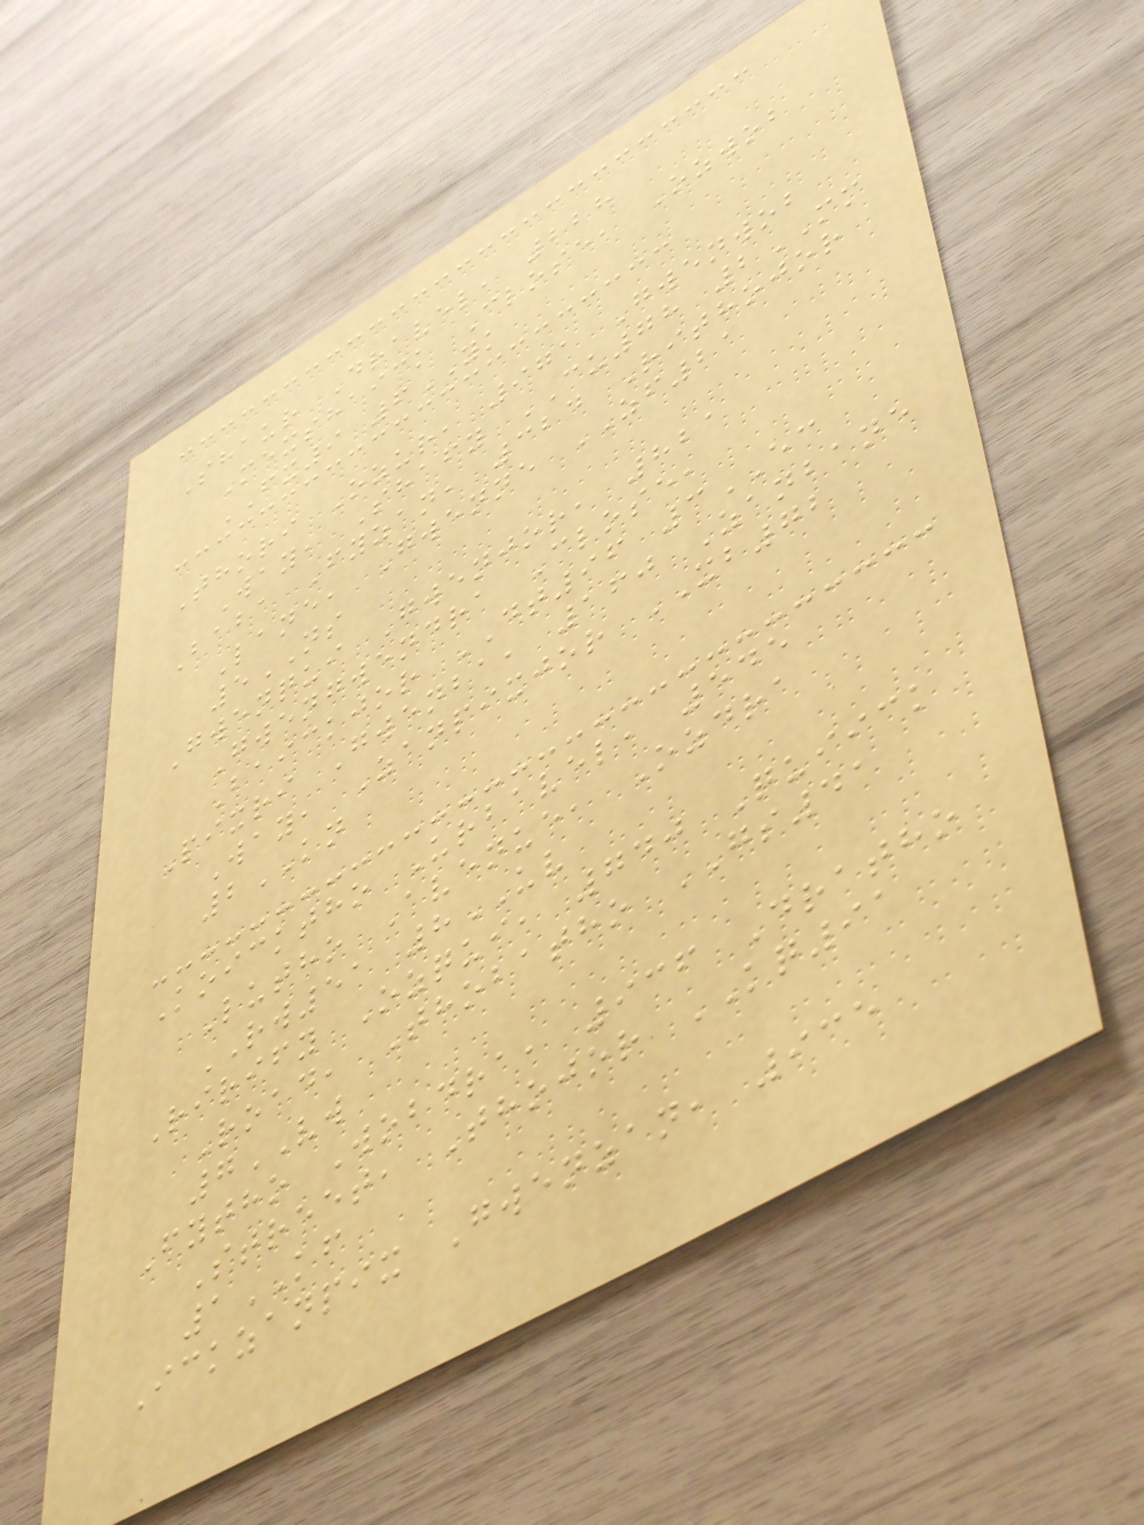Shaur Dravel, 228
Mexshaick Close, Ozwob
FX9 6YK
Thori Ozur, 971 Gwenwob
Way, Shafy CU78 2MM
Baba Fyzan, 324 Rithojor
Lane, Gwenne ZF21
5NS
Gwenqui Gwenjor, 821
Gwengwendra Close,
Baickjor DT96 3EC
Pixri Gwenba, 160 Zanbane
Way, Zanpixjor XB72
2KN
Koicktho Urbavel, 545
Lutho Avenue, Ozdra
RW51 8UV
Rirify Ozqui, 740 Quiick
Road, Thobatho GS41
7VW
Fytho Wobdra, 936 Dratho
Street, Thojor KQ91
1KF
Ickzanpix Gwenzan, 935
